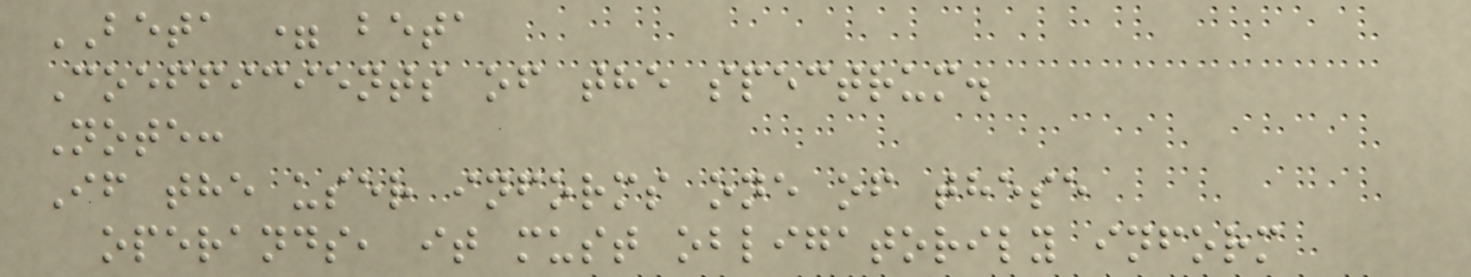BETA = beta
Coefficients of the spectrum.
Note:
If the user informs one of these
operands, it must obligatorily inform
